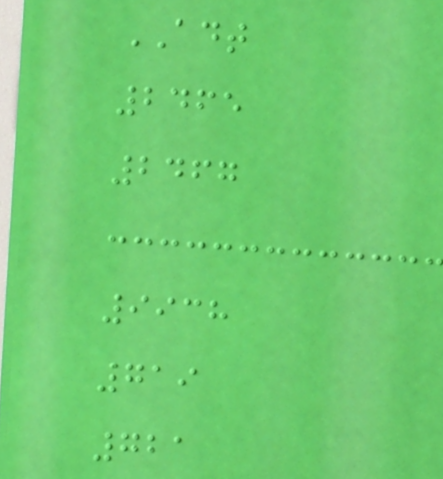ADT
2465
2467
9938
719
721
